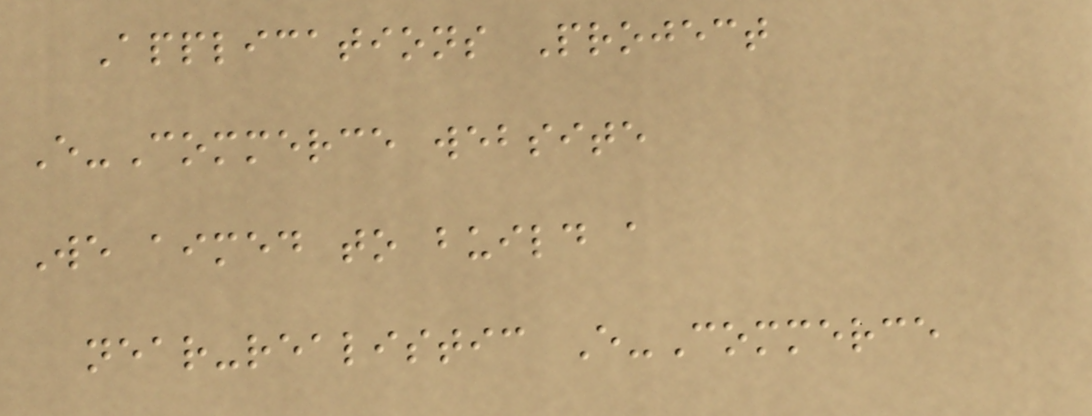Applications Project
E-Commerce website
We aimed to build a
near-realistic E-Commerce
